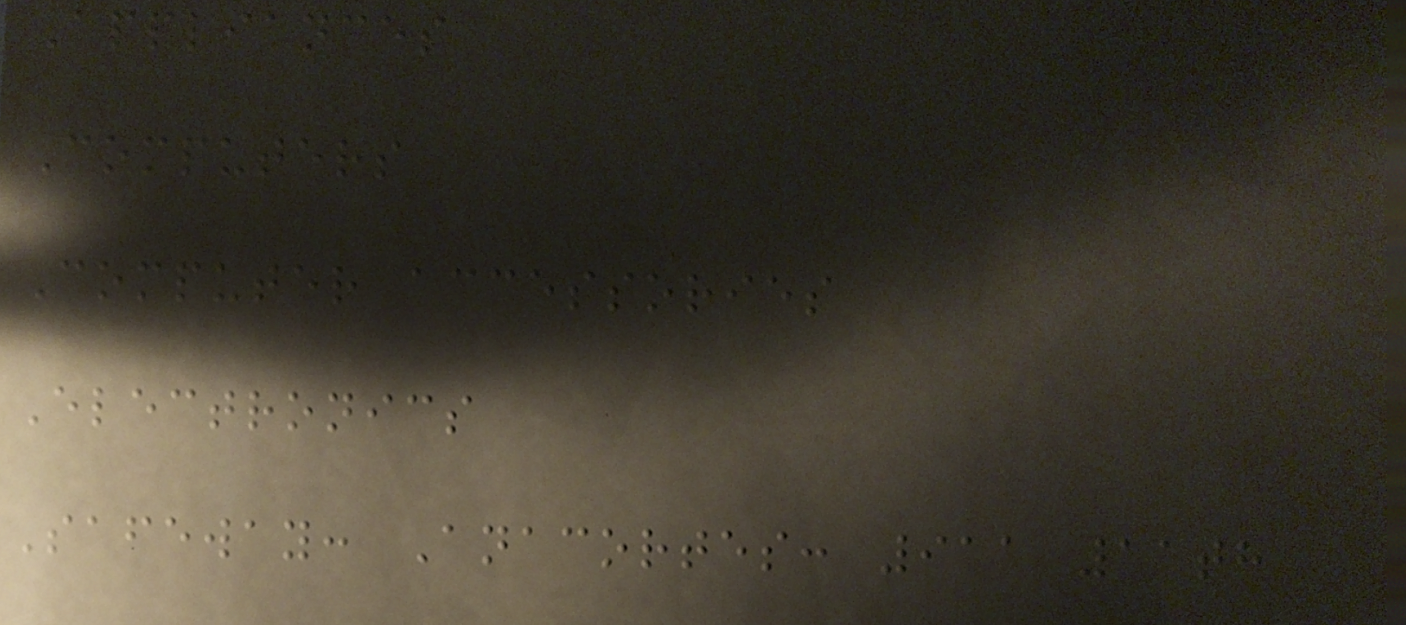Appliances
Computers
Computer accessories
Electronics
Safeway: Anacortes: 911 11th
